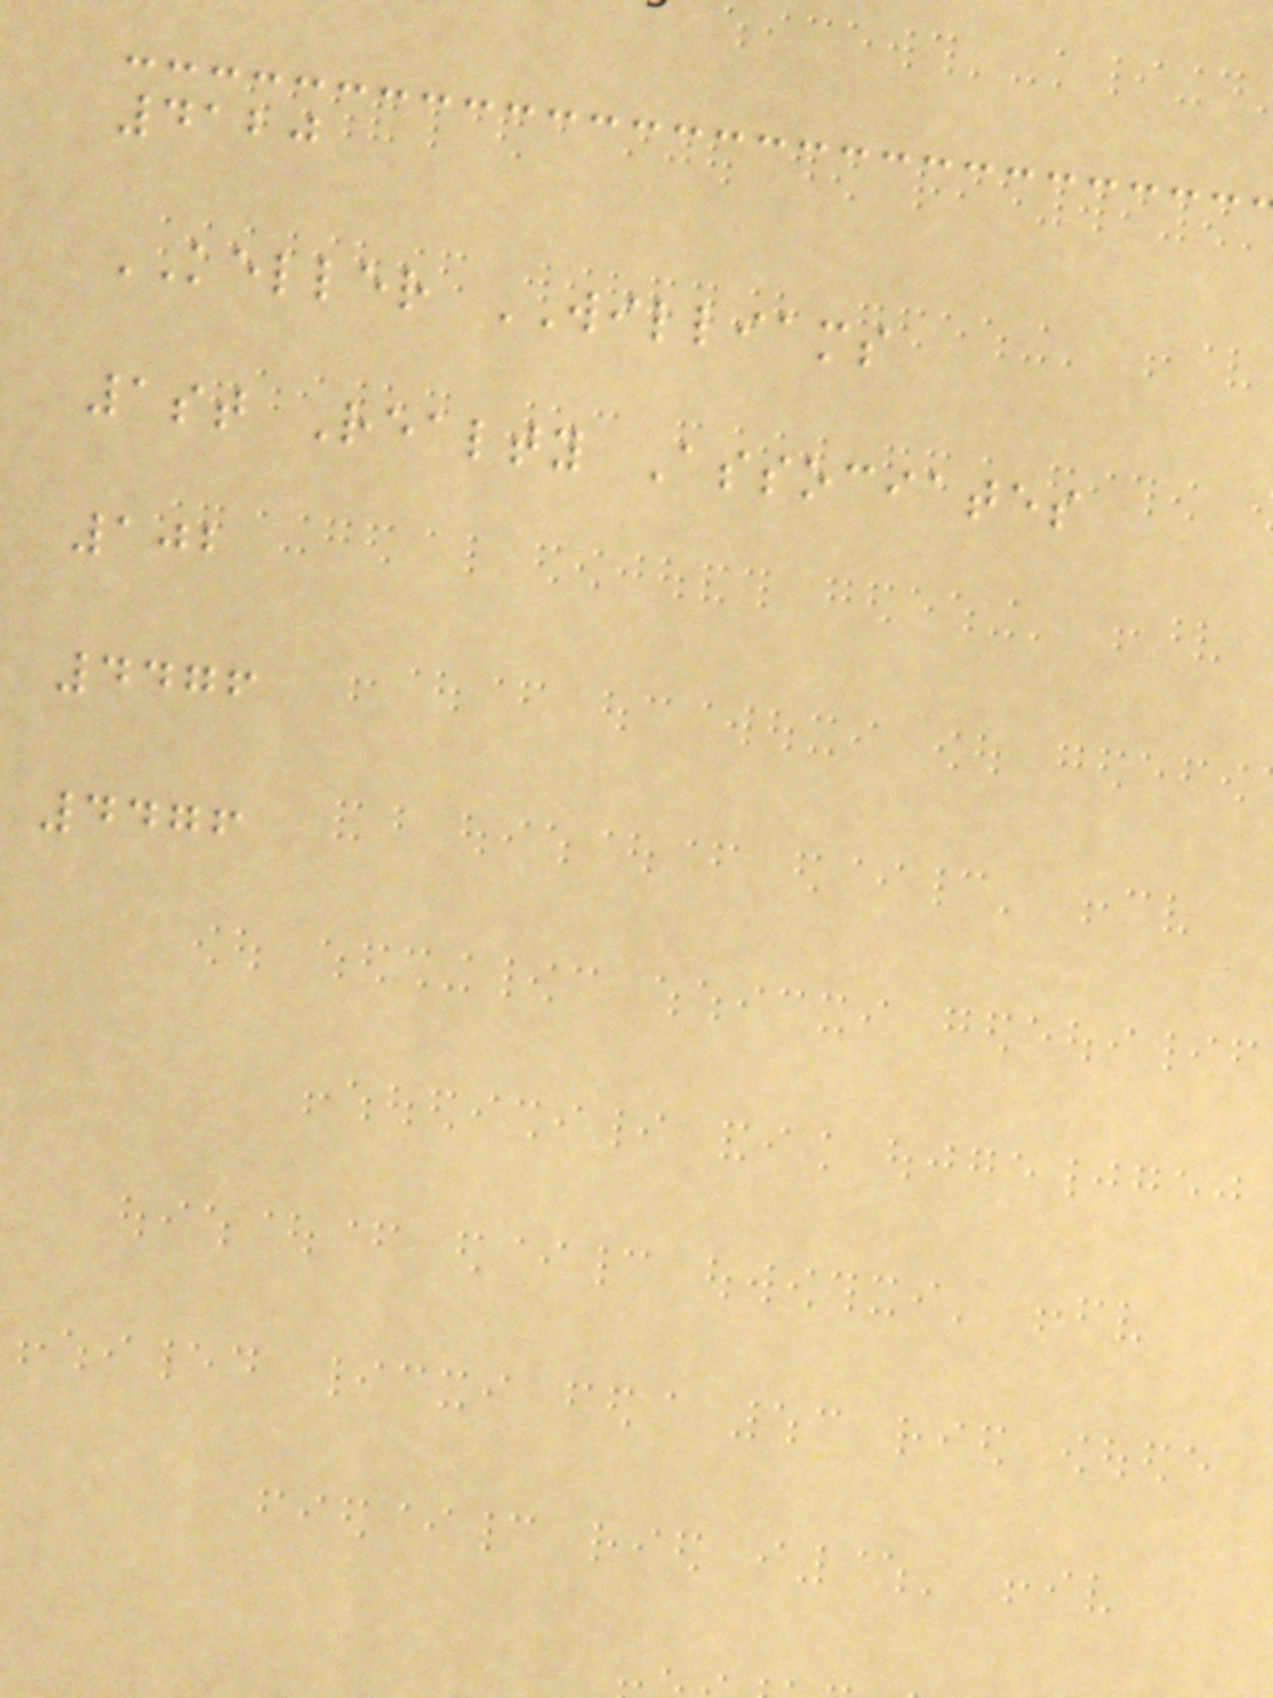4120
KELLER WILLIAMS
1st Realty Associates
102
4476
4476
